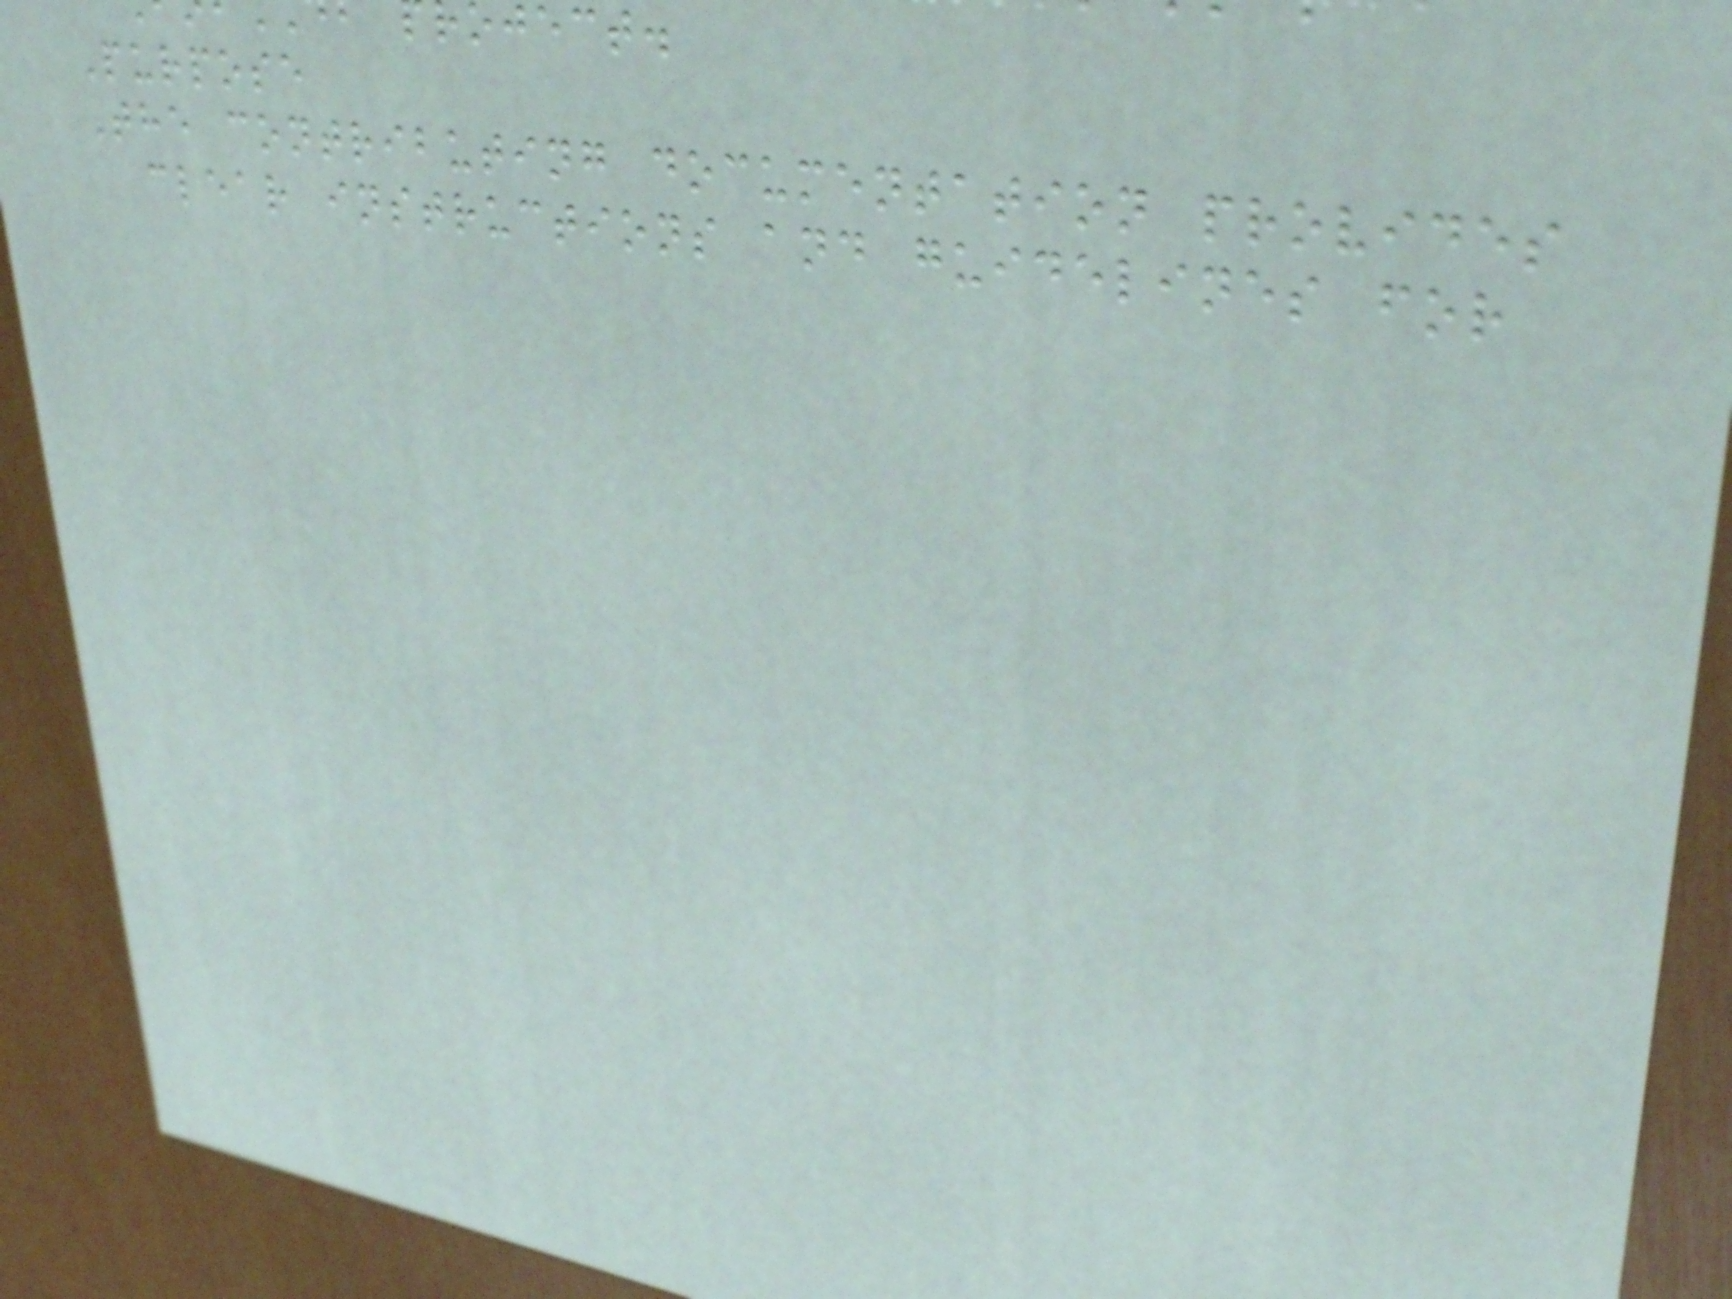oject.
Purpose
The contributing documentation provides
clear instructions and guidelines for
